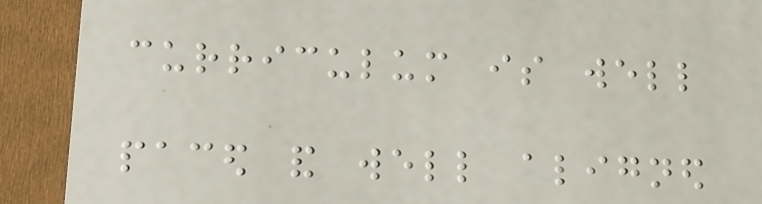curriculum is well
paced and well aligned
